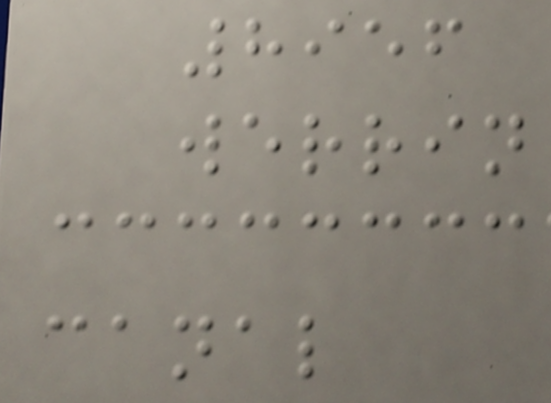8956
werrin
canal
